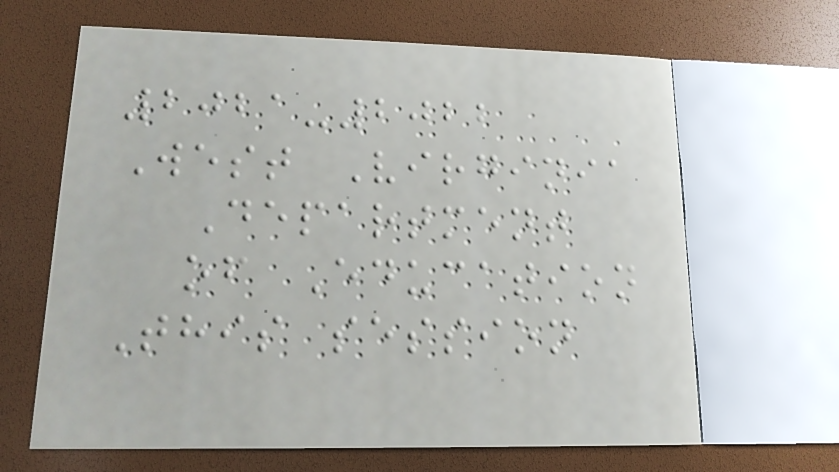2021-2022
West Virginia
Department
of Education
This session
